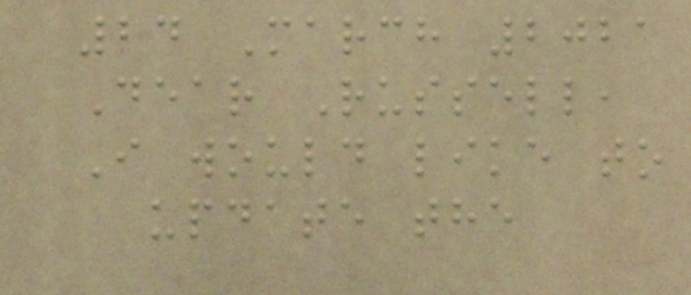24 March 2021
Dear Russell,
I would like to
update the
